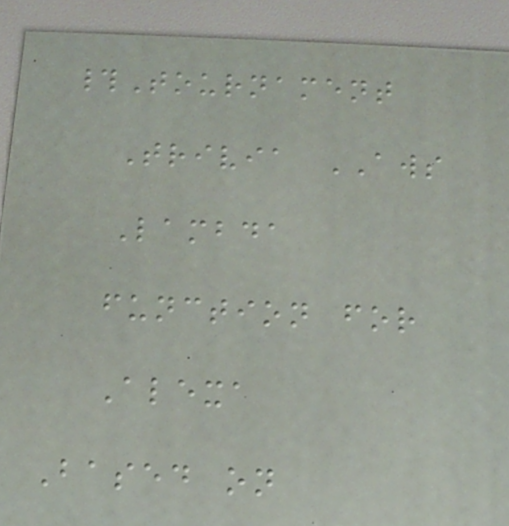#Tournament
Trivia AWS
Lambda
function for
Alexa
Based on
